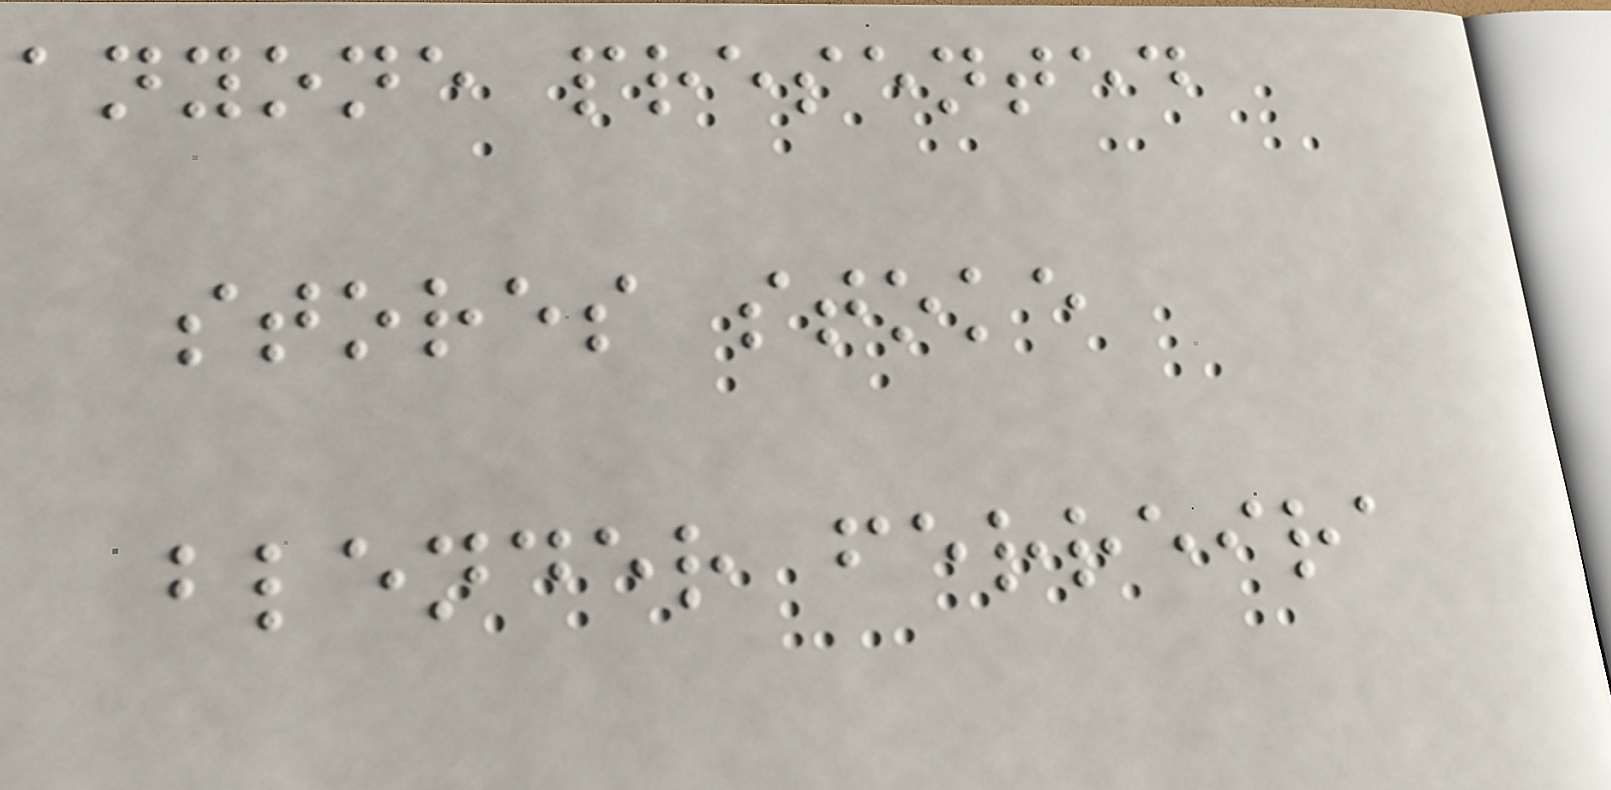anyone presented
stores stoke
blender ferreira
